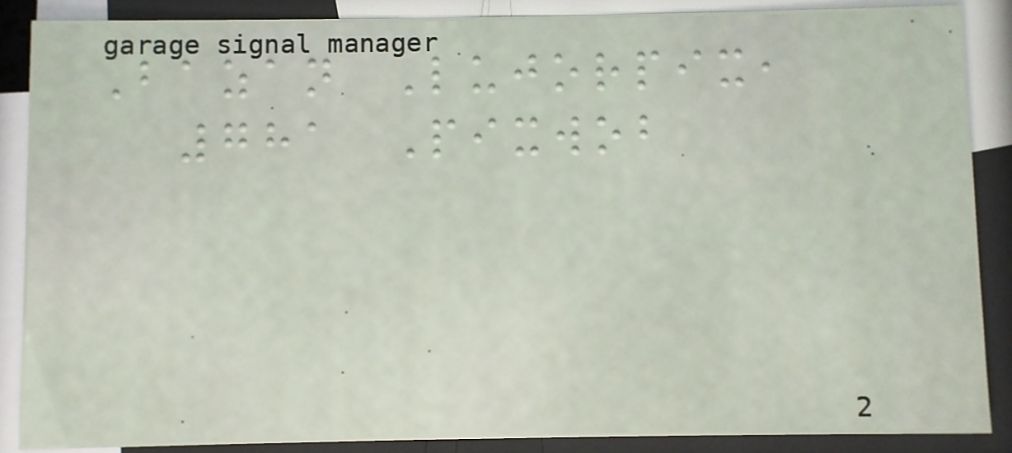Bazan Lujorpix,
781 Pixwob
